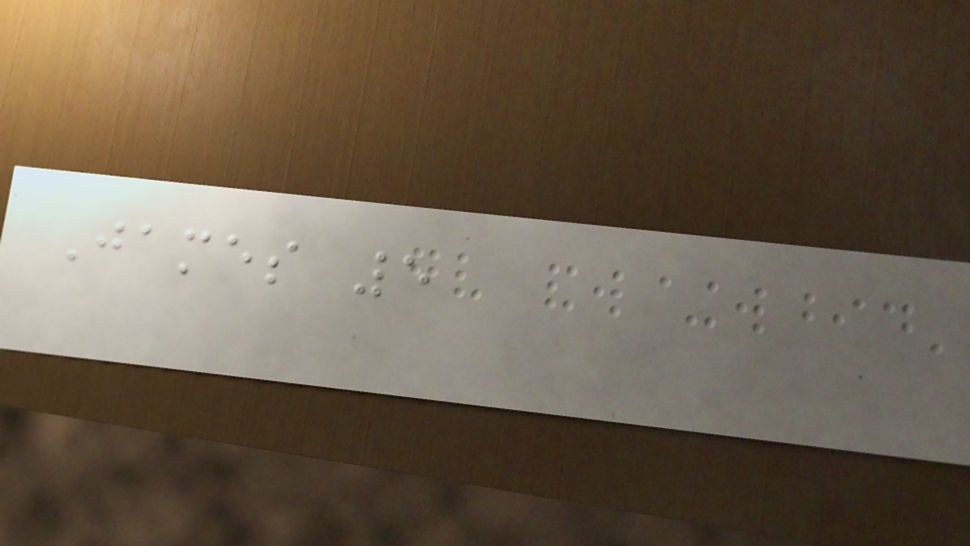James 5
